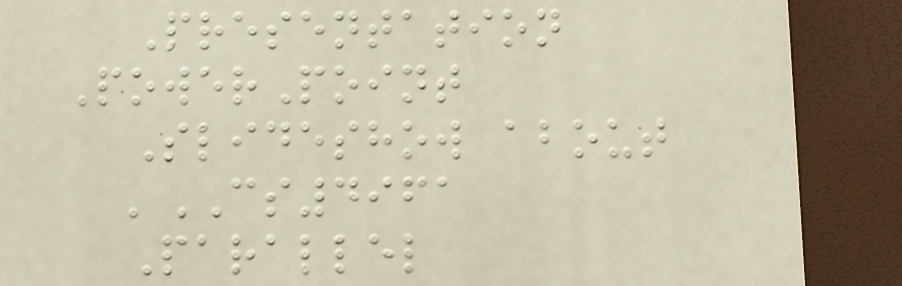Presentation
PowerPoint
Slideshow about
'CS4961
Parallel
